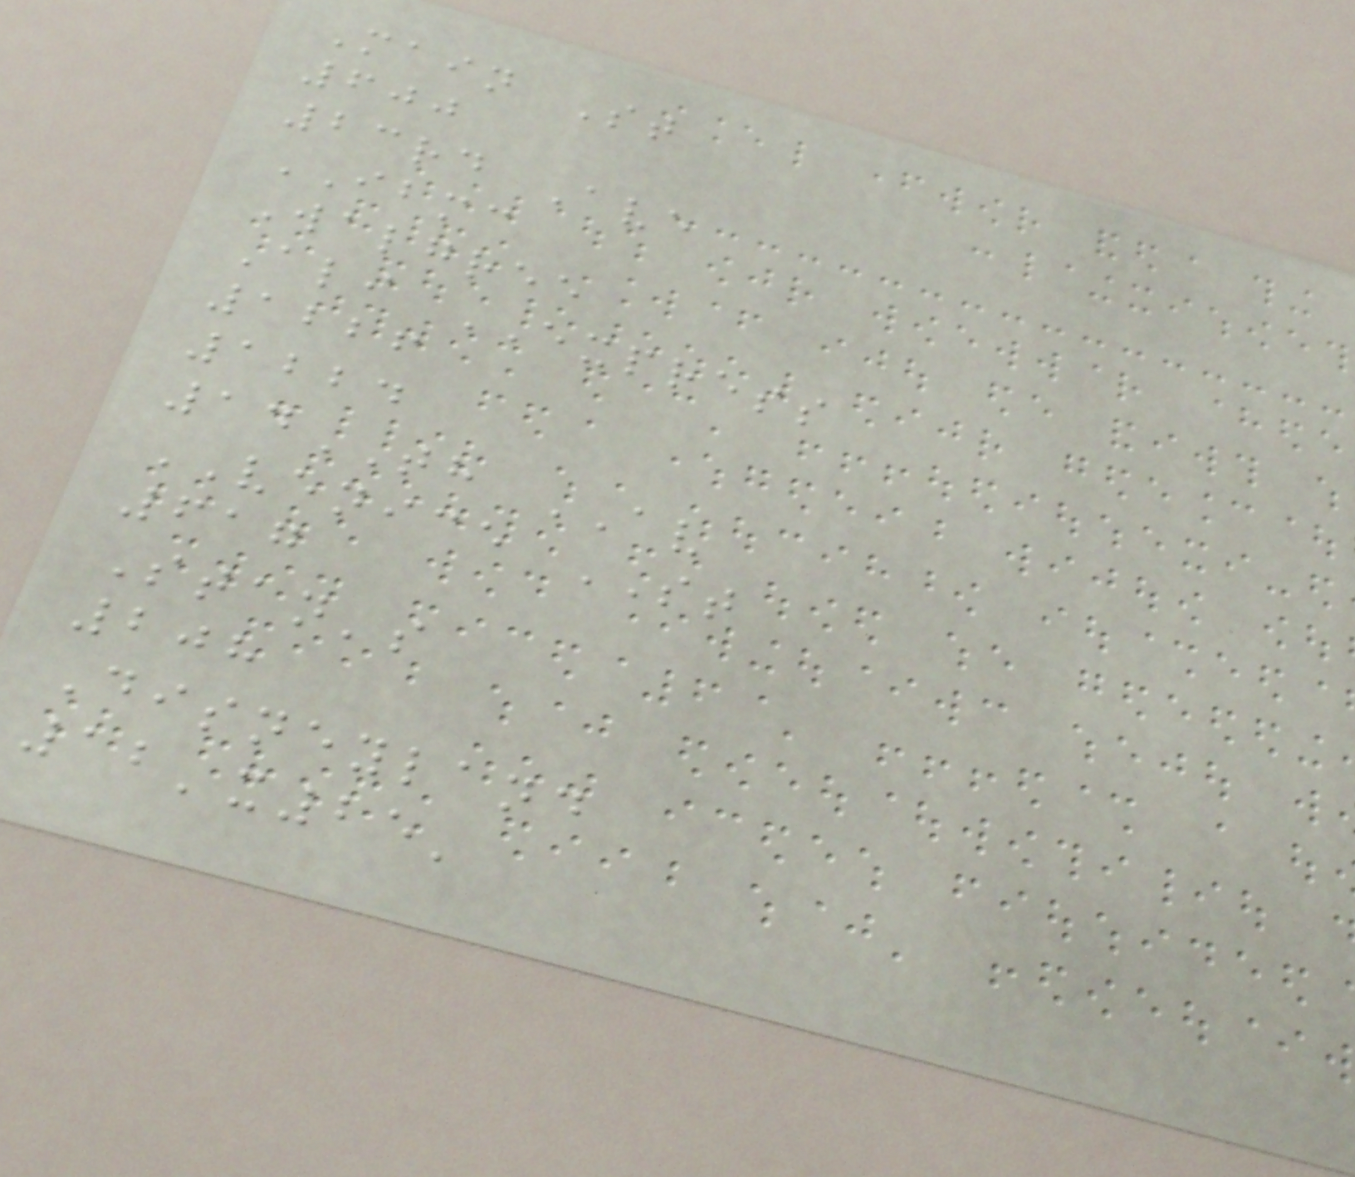Main St
600
23rd Ave
IBMC
Walgree
Ali EXPRESS
1226
1224
14TH AV
VENICE ST
617
Stan's
208
Disneyland
12'x25'
